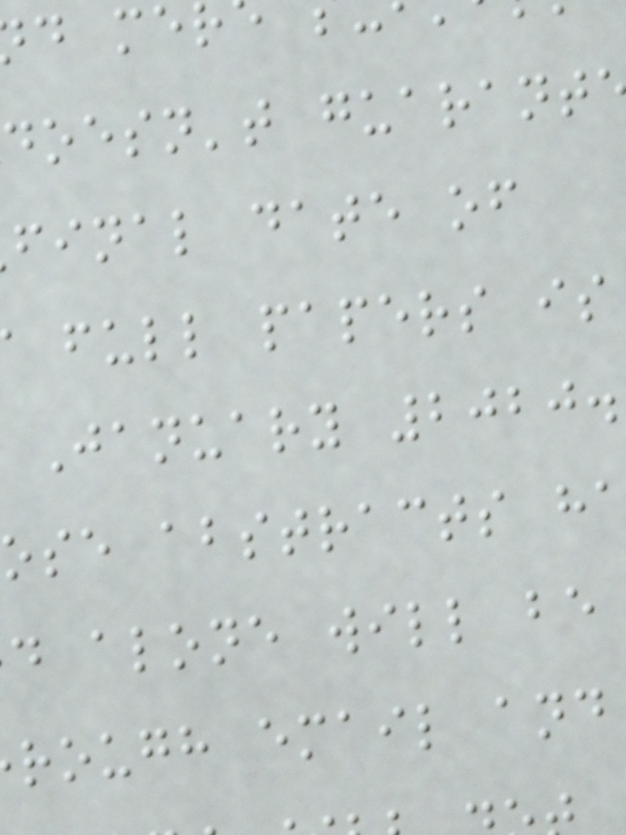doesn't guarant
final date of
full papers is
January 2020.
ose abstracts h
d alone will be
rough email and
